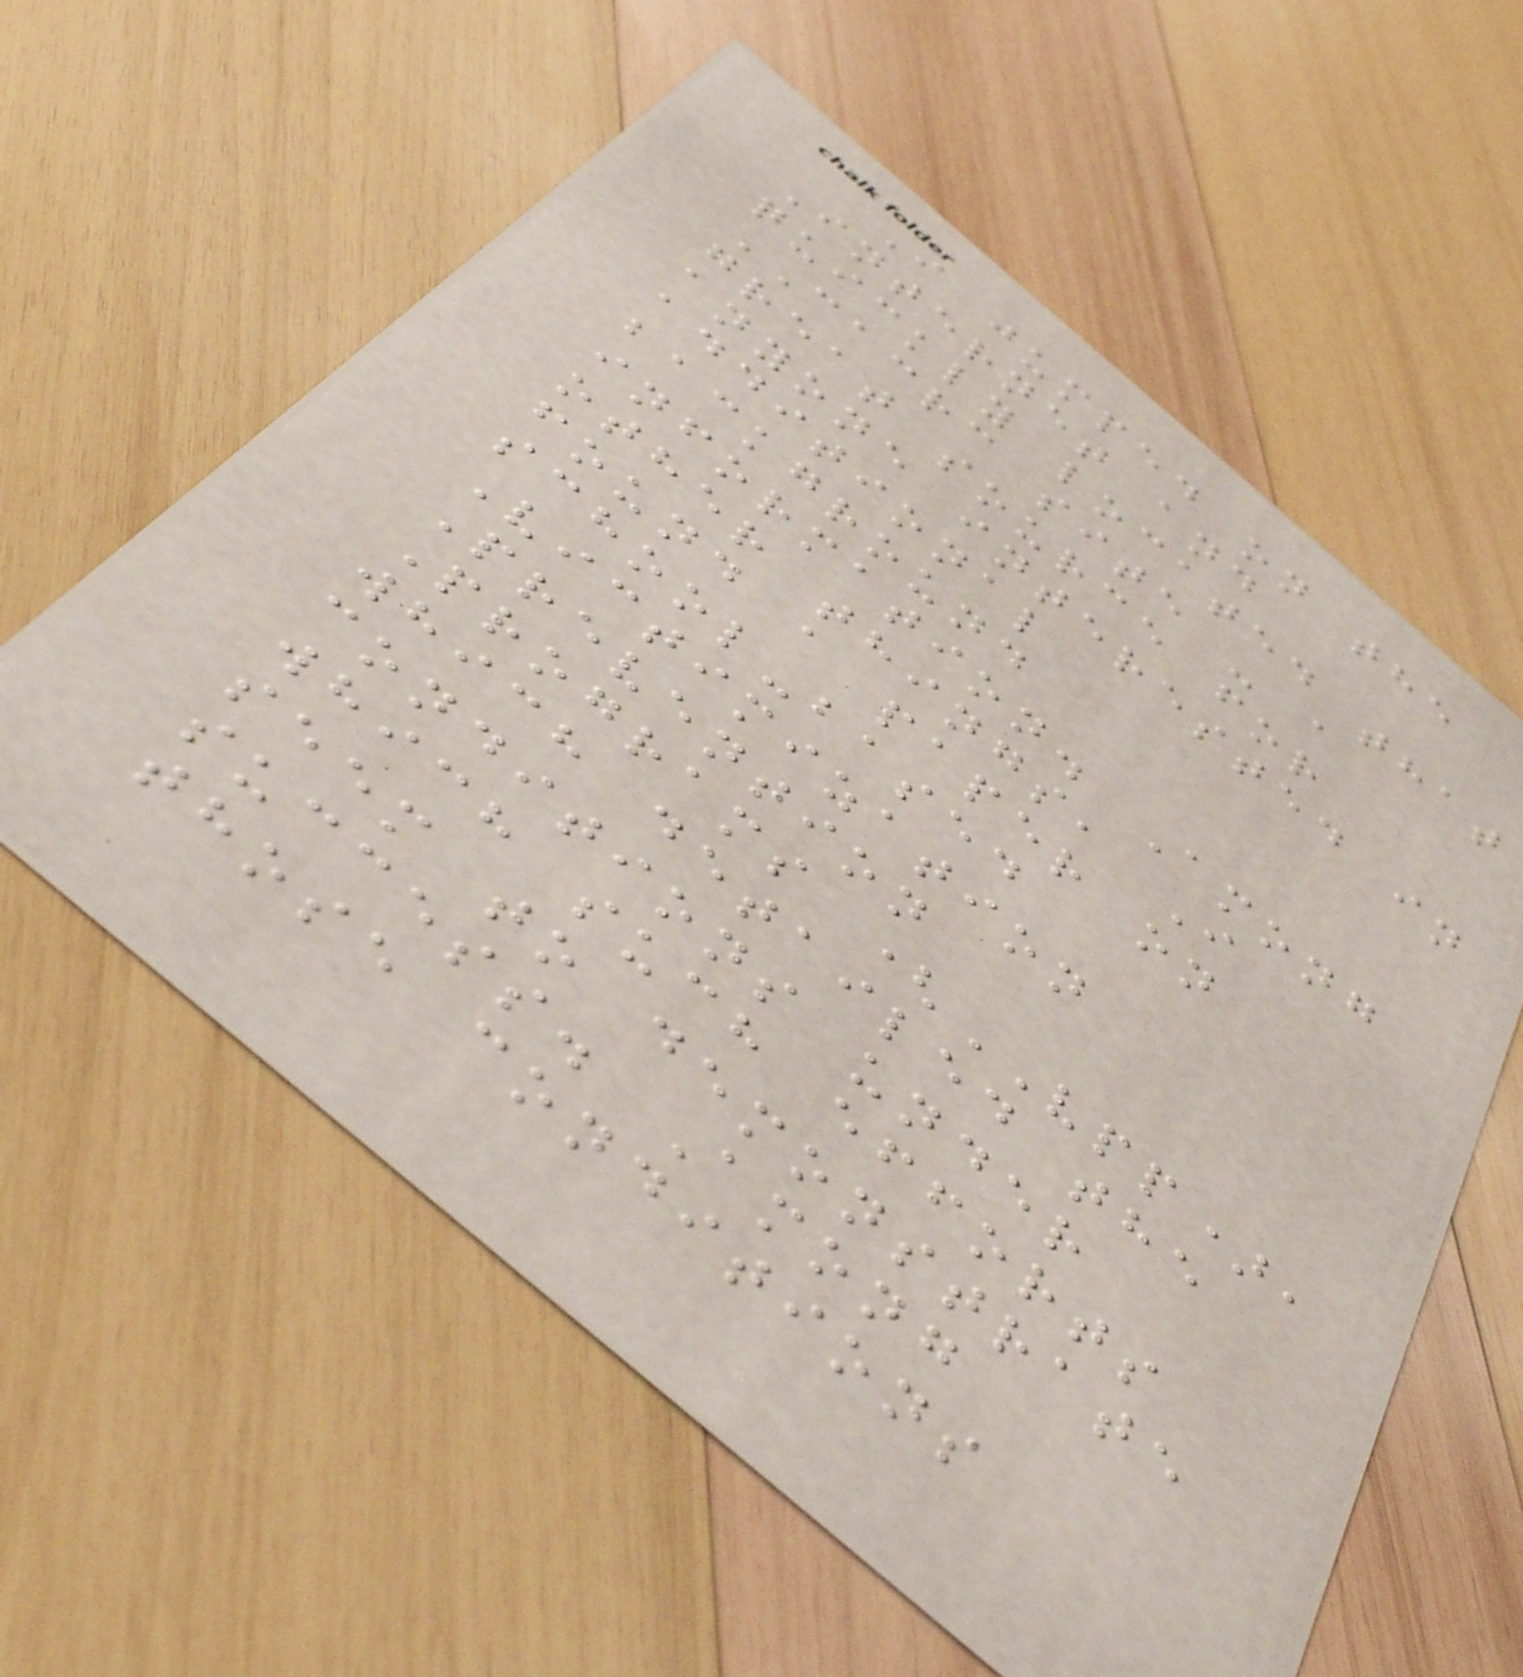I jumped on the
Internet and
quickly located that
CACRC site - a
great source for
anyone interested in
additional
background
information. Among
other things, I
found a paper on
school-based
Victimization
Prevention
Programs (VPP),
which detailed the
conditions under
which such efforts
seem to demonstrate
success. Among
those conditions
